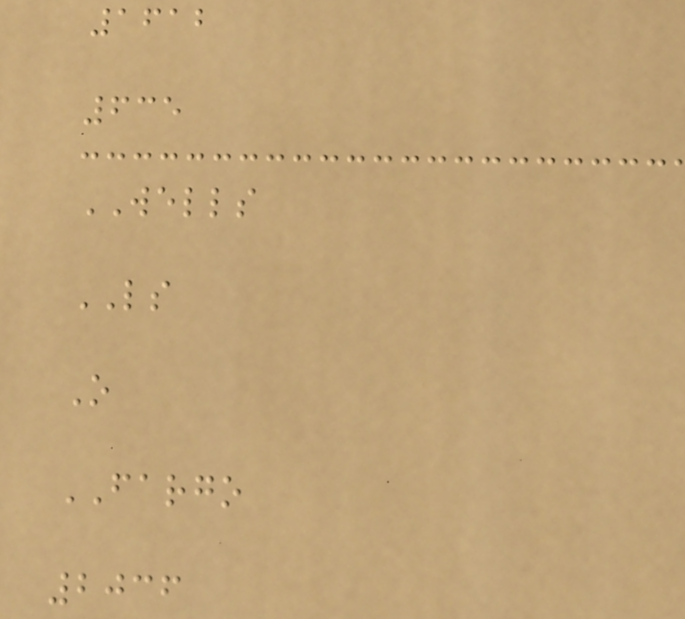1612
635
WELLS
LS
O
FARGO
2036
